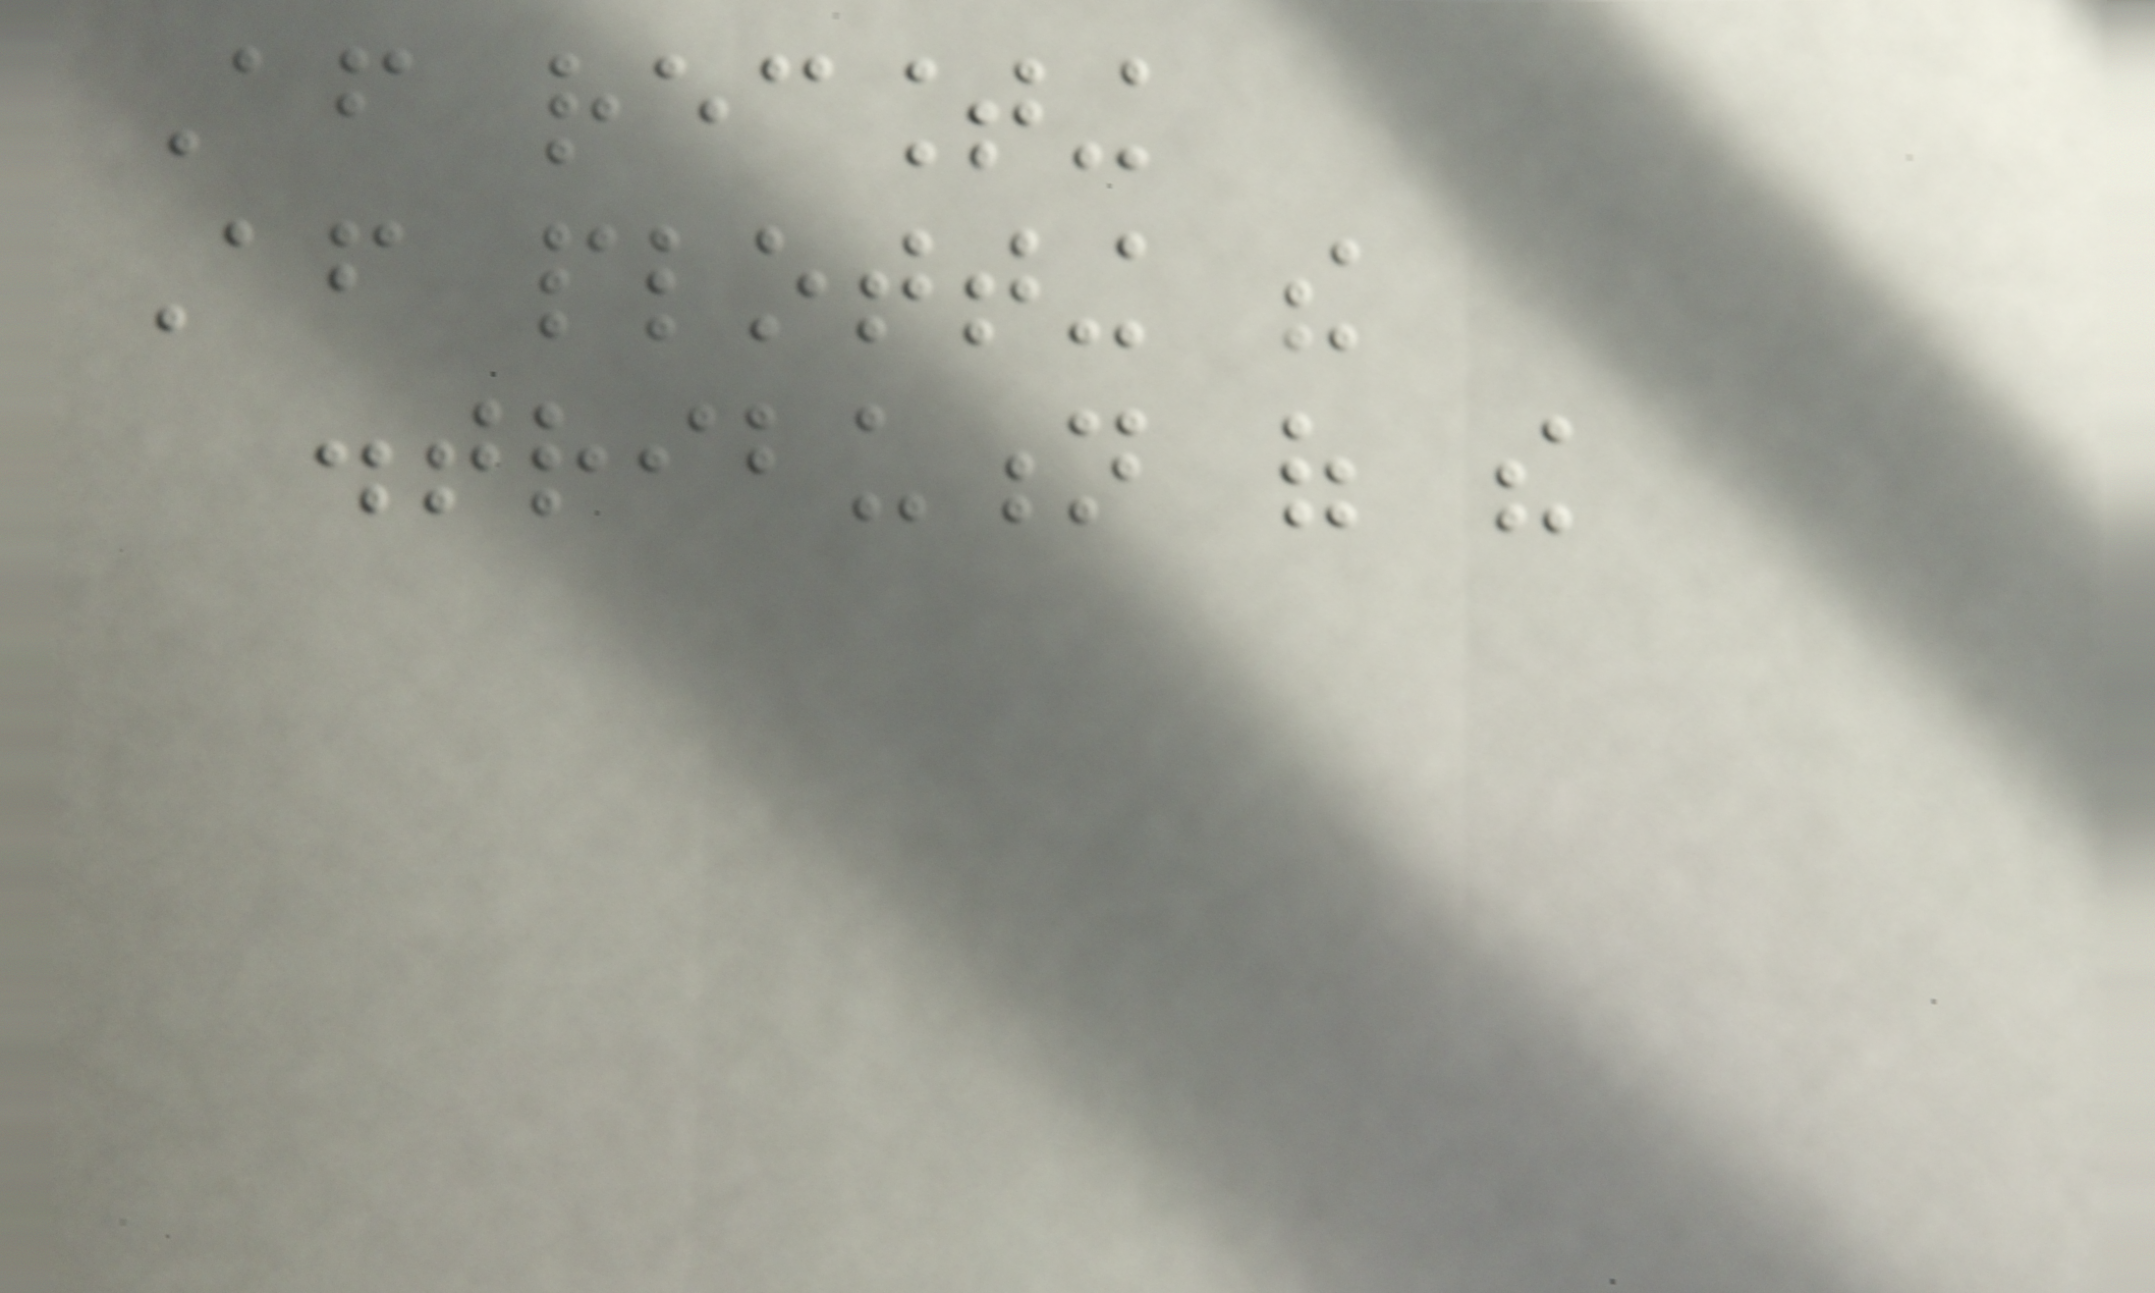After recounting
After plotting the
distribution of the
